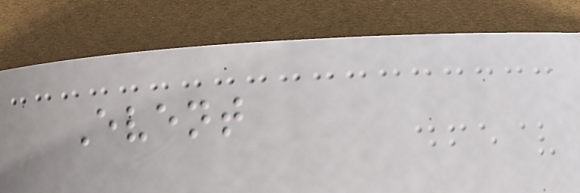Event
